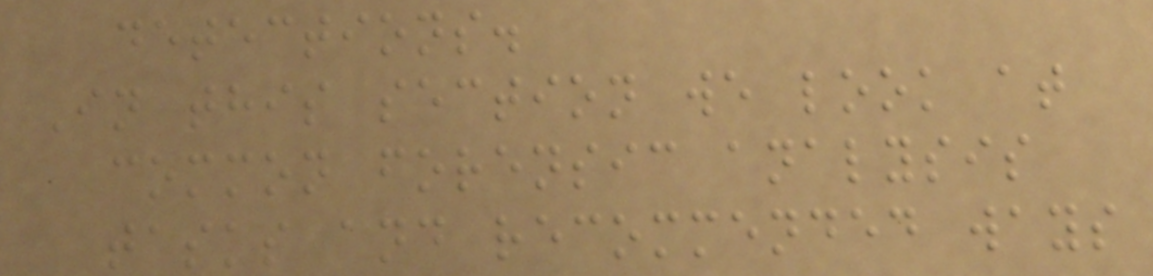detections.
In this section we look at
common forensic analysis
tasks and recommended ways
